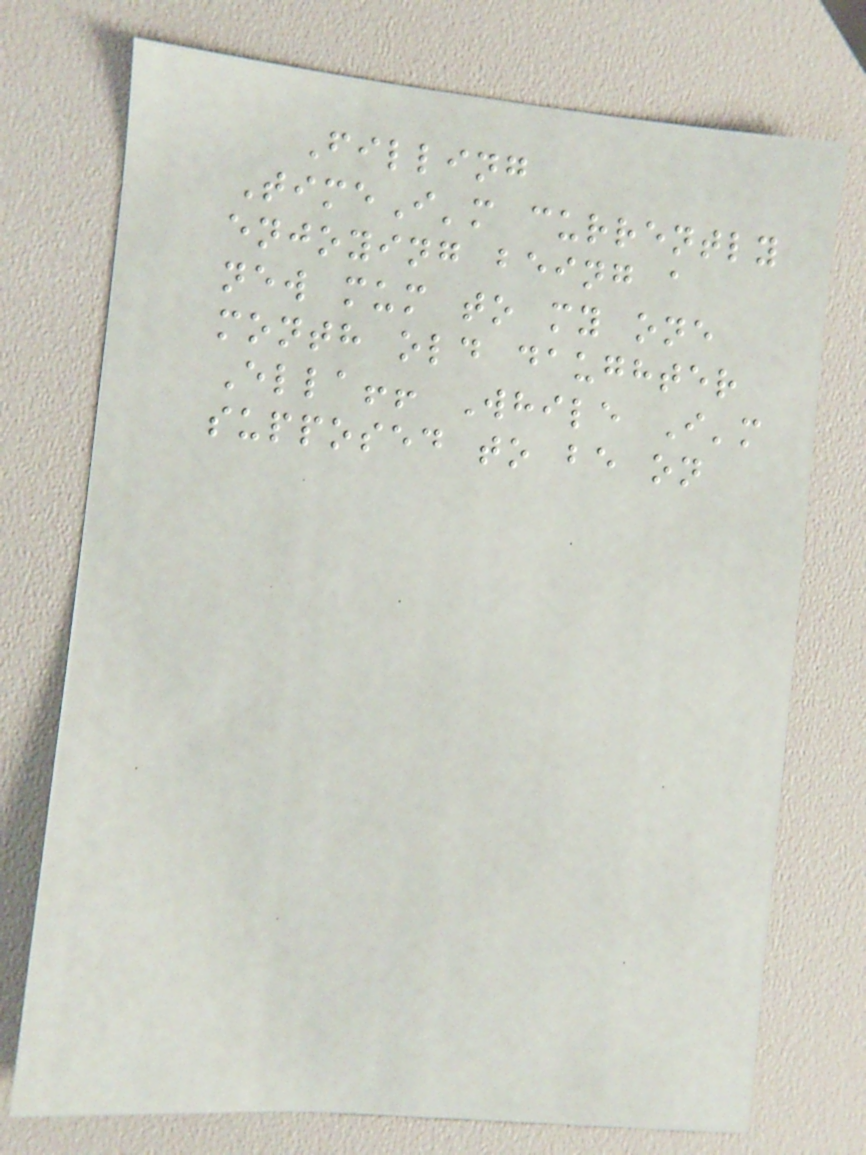Filling
TimeI'm currently
enjoying being a
new mum to my one
month old daughter
Ella!! While I'm
supposed to be on
